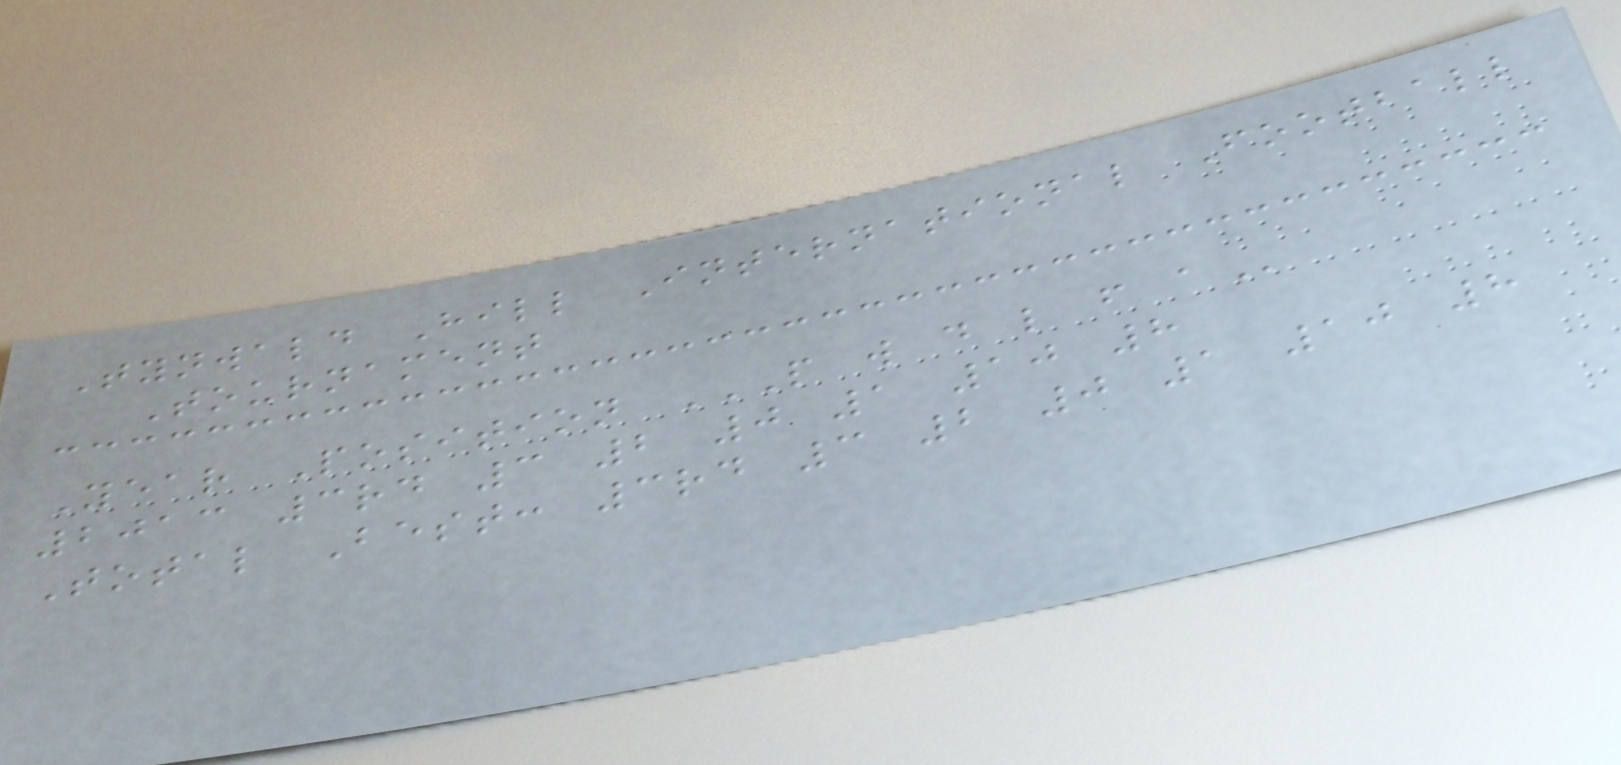Tynwald Hill International Football
Tournament
Year Position P W D L F A
2013 3rd 3 2 0 1 10 8
Total Best: 3rd 3 2 0 1 10 8
